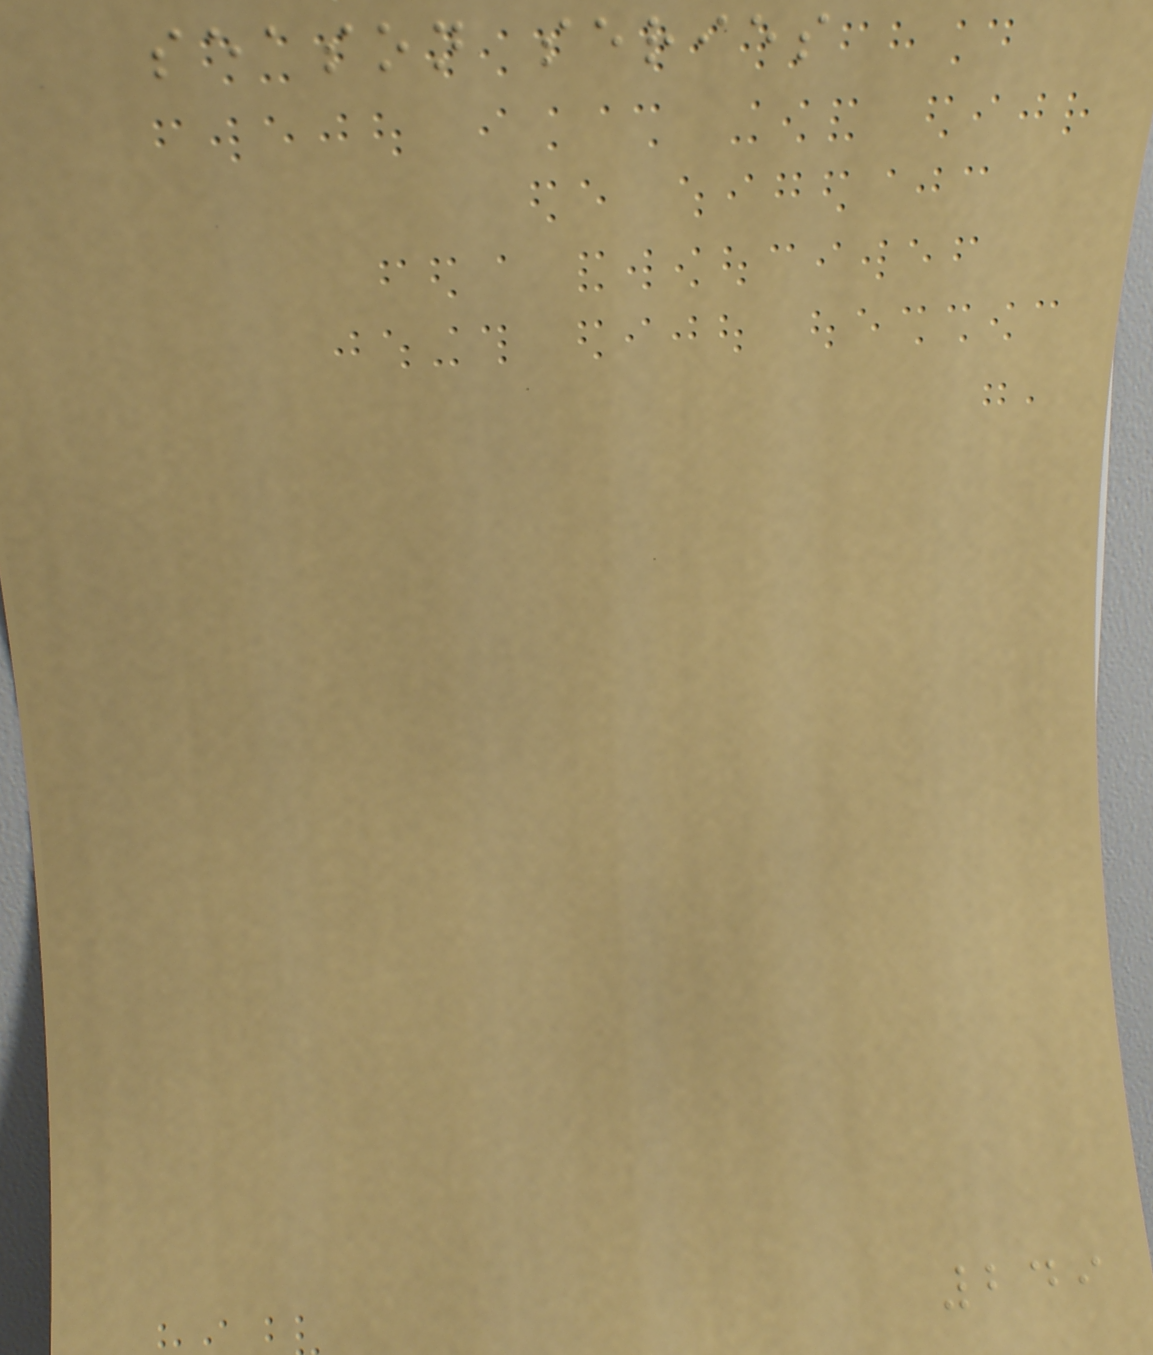season series
249
